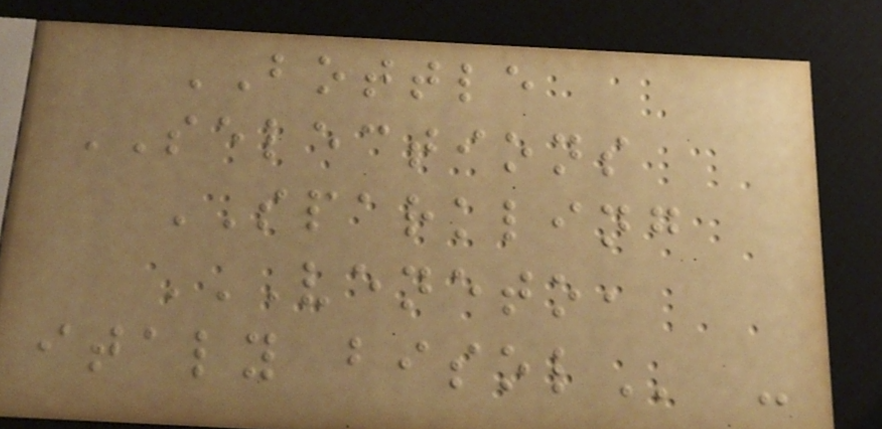BOTTLE
SELECTIONS
SPARKLING
VENETO,
ITALY BISOL -
